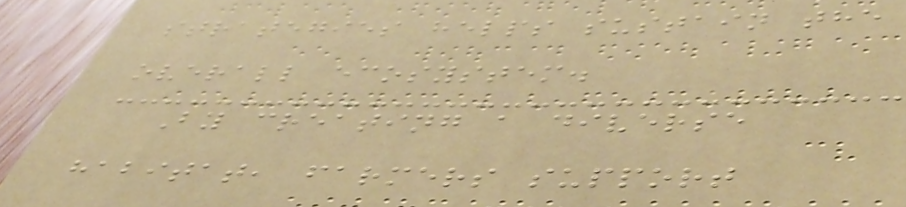strategies helps sustain the
overall ecosystem.
By creating a diverse
habitat, farmers support
